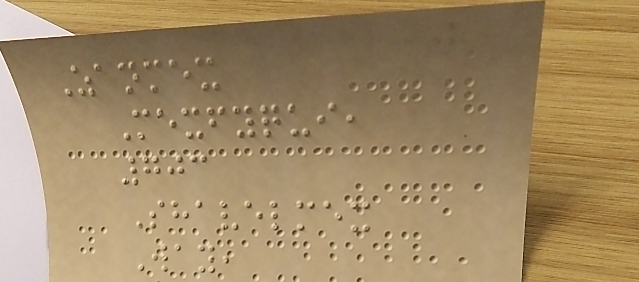Zanmex
Mexfyqui,
703
Shavelmex
Way,
